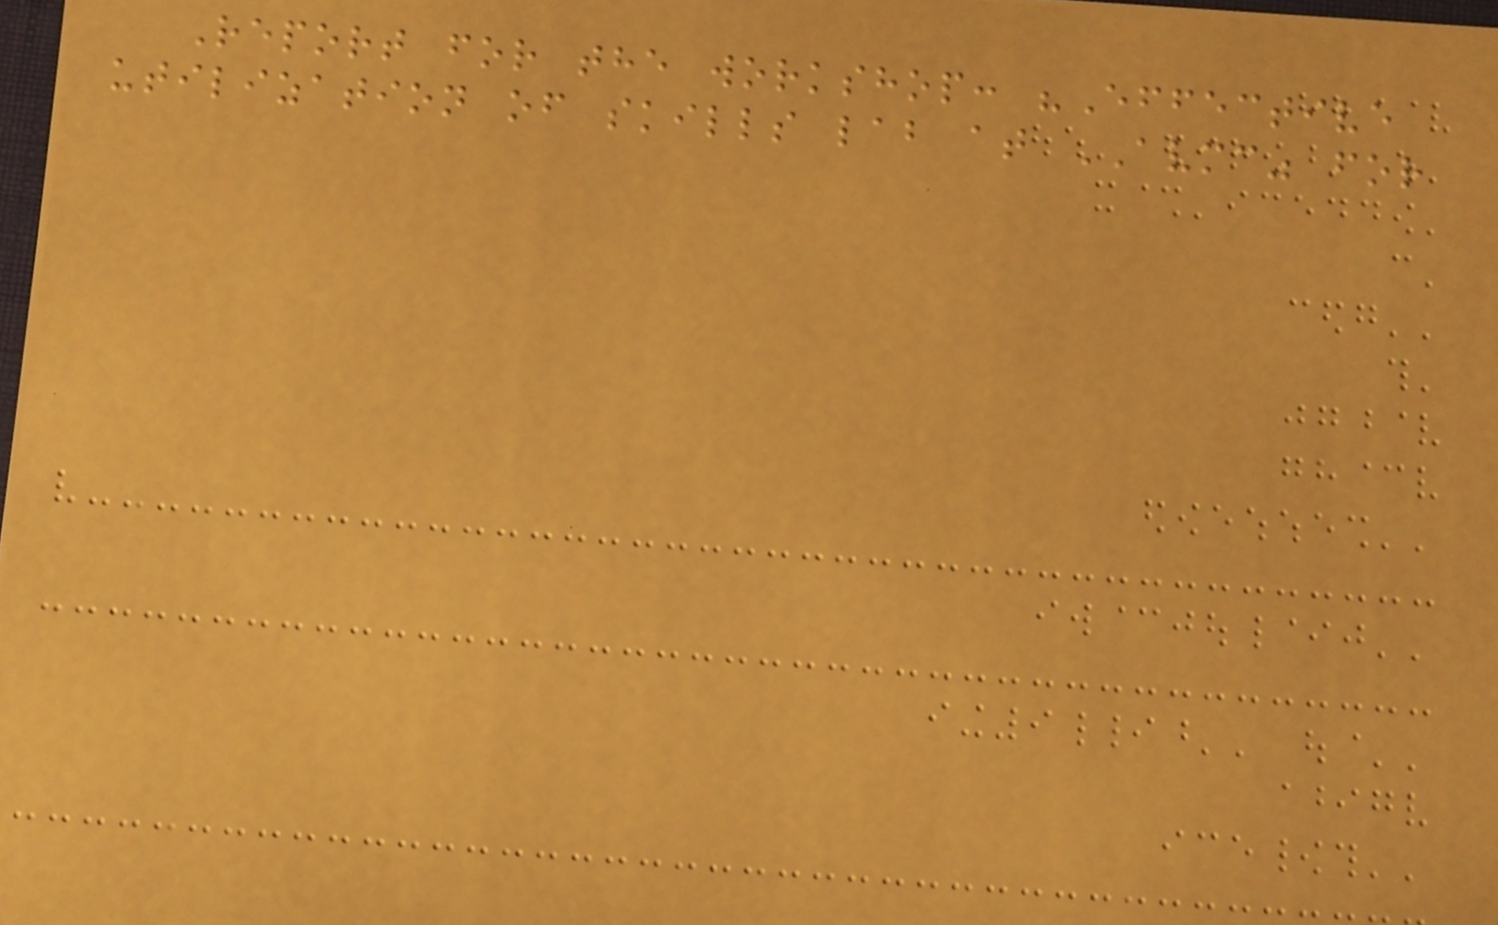Report for the workshop: "Effective
utilization of skills lab at AVMC" for
